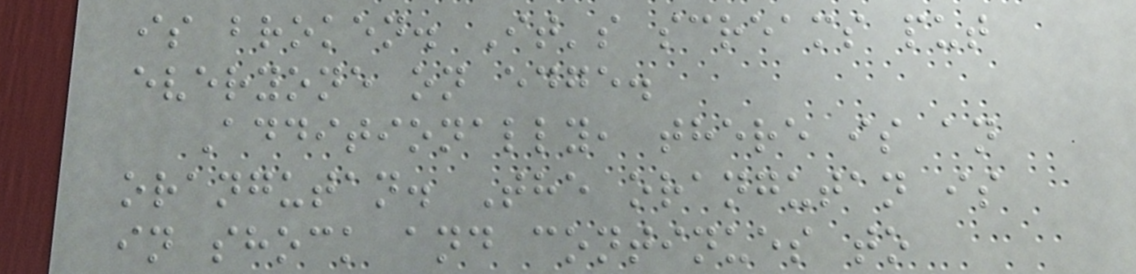is broken. It's screams put
everyone on edge.
Additionally, there is an
orangutan. The orangutan is
in shock and continues to
